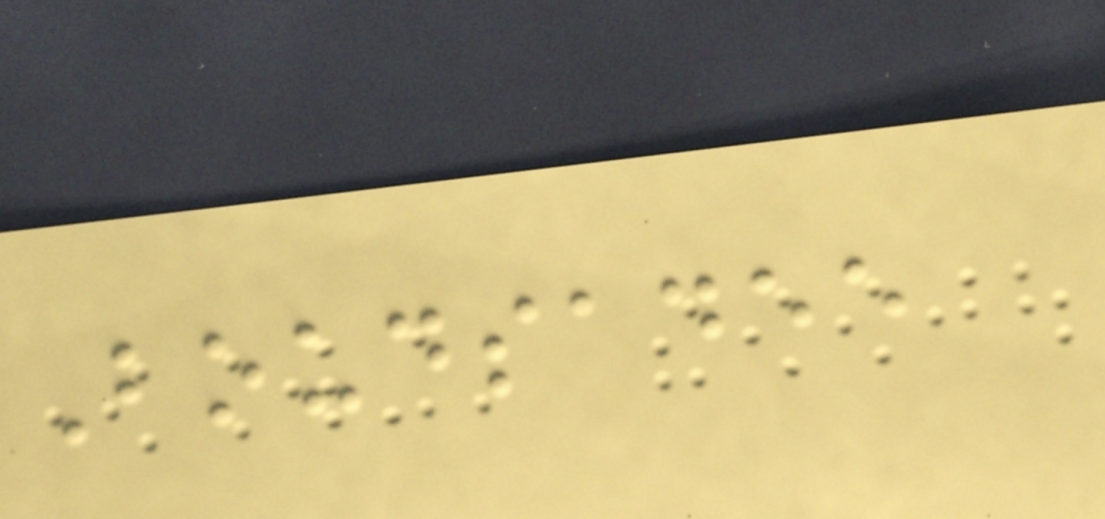Boudsadee
